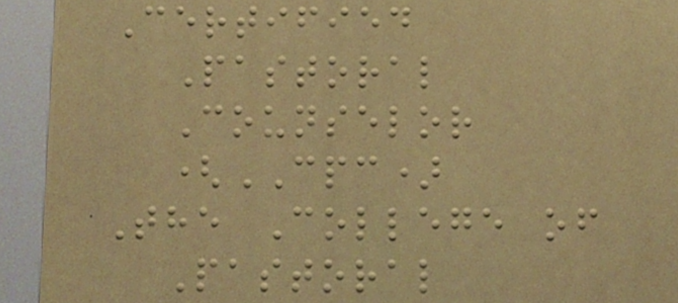Certified
Pastoral
Counselor
(CPC)
The College of
Pastoral
